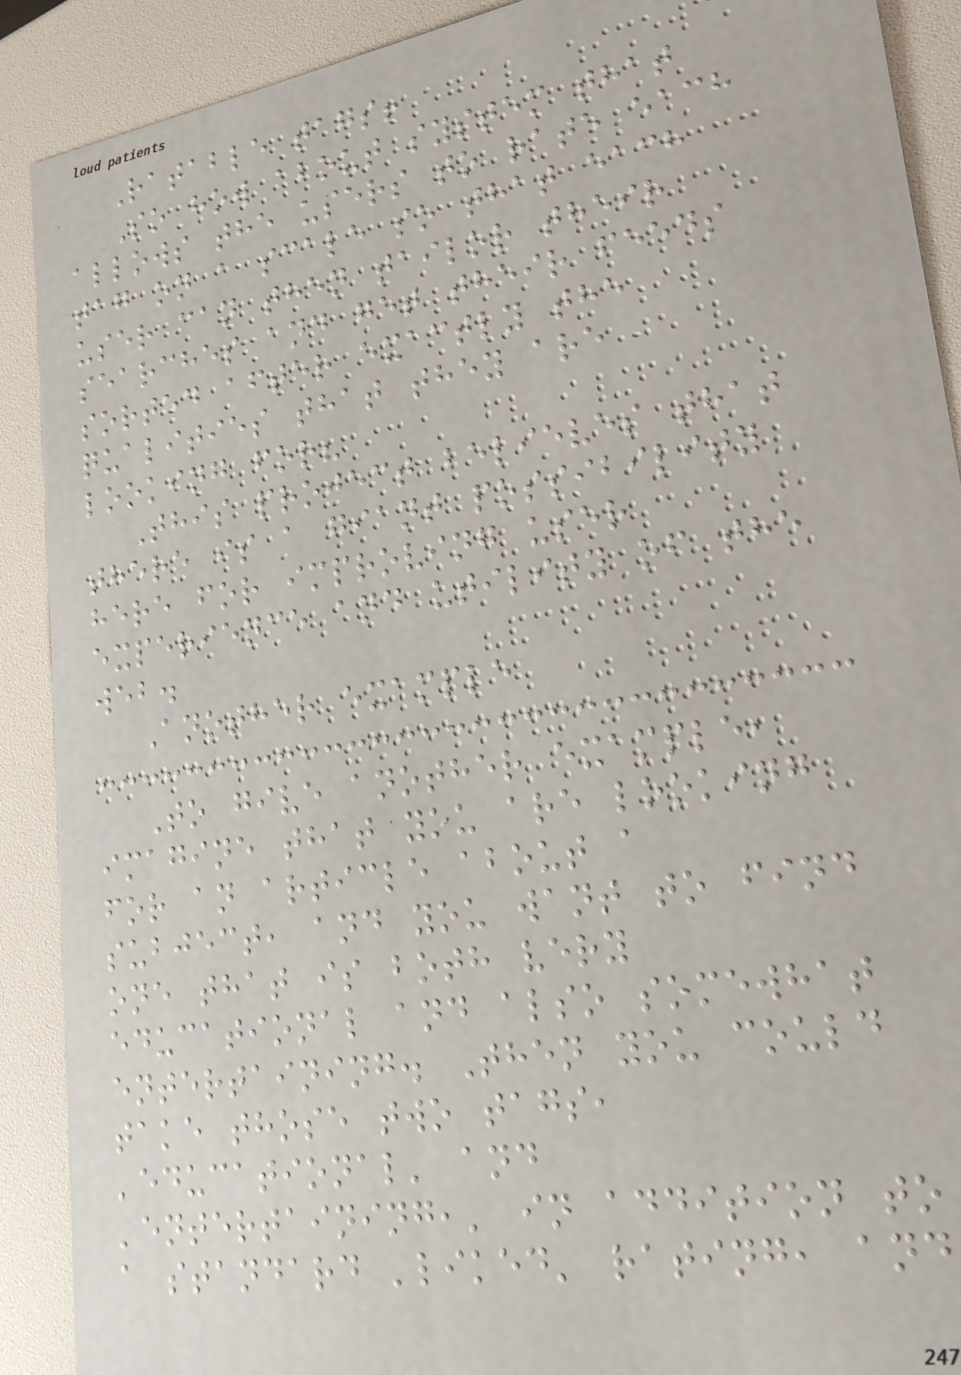Ratable tags!
So how about system that
allows the users to rate each
tag on a scale so that each
user can then tailor their
searches and get their feeds
sorted after exactly the
qualities that they are
looking for?
This project believes that
there is a giant possibility
here for improving user
experience and utility of the
web.
Another example
To give another example,
imagine that you are looking
for an article about a
subject, and you want to find
one that is both very
educational and also somewhat
entertaining. Then you could
take those two tags,
'educational' and
'entertaining,' in addition to
a standard 'liked' rating, and
